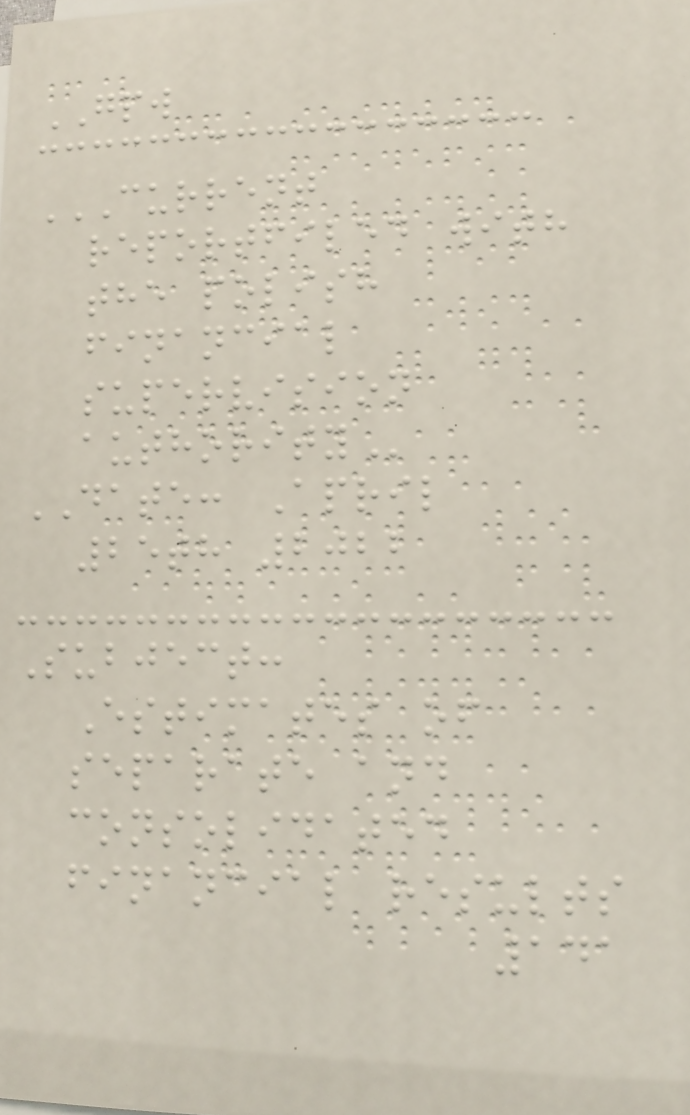GPW
CURRENT
REPORTFILED WITH
THE POLISH
FINANCIAL
SUPERVISION
AUTHORITY
DATE: April
25th 2022
Subject:
Estimates of
separate and
consolidated
financial results
141
